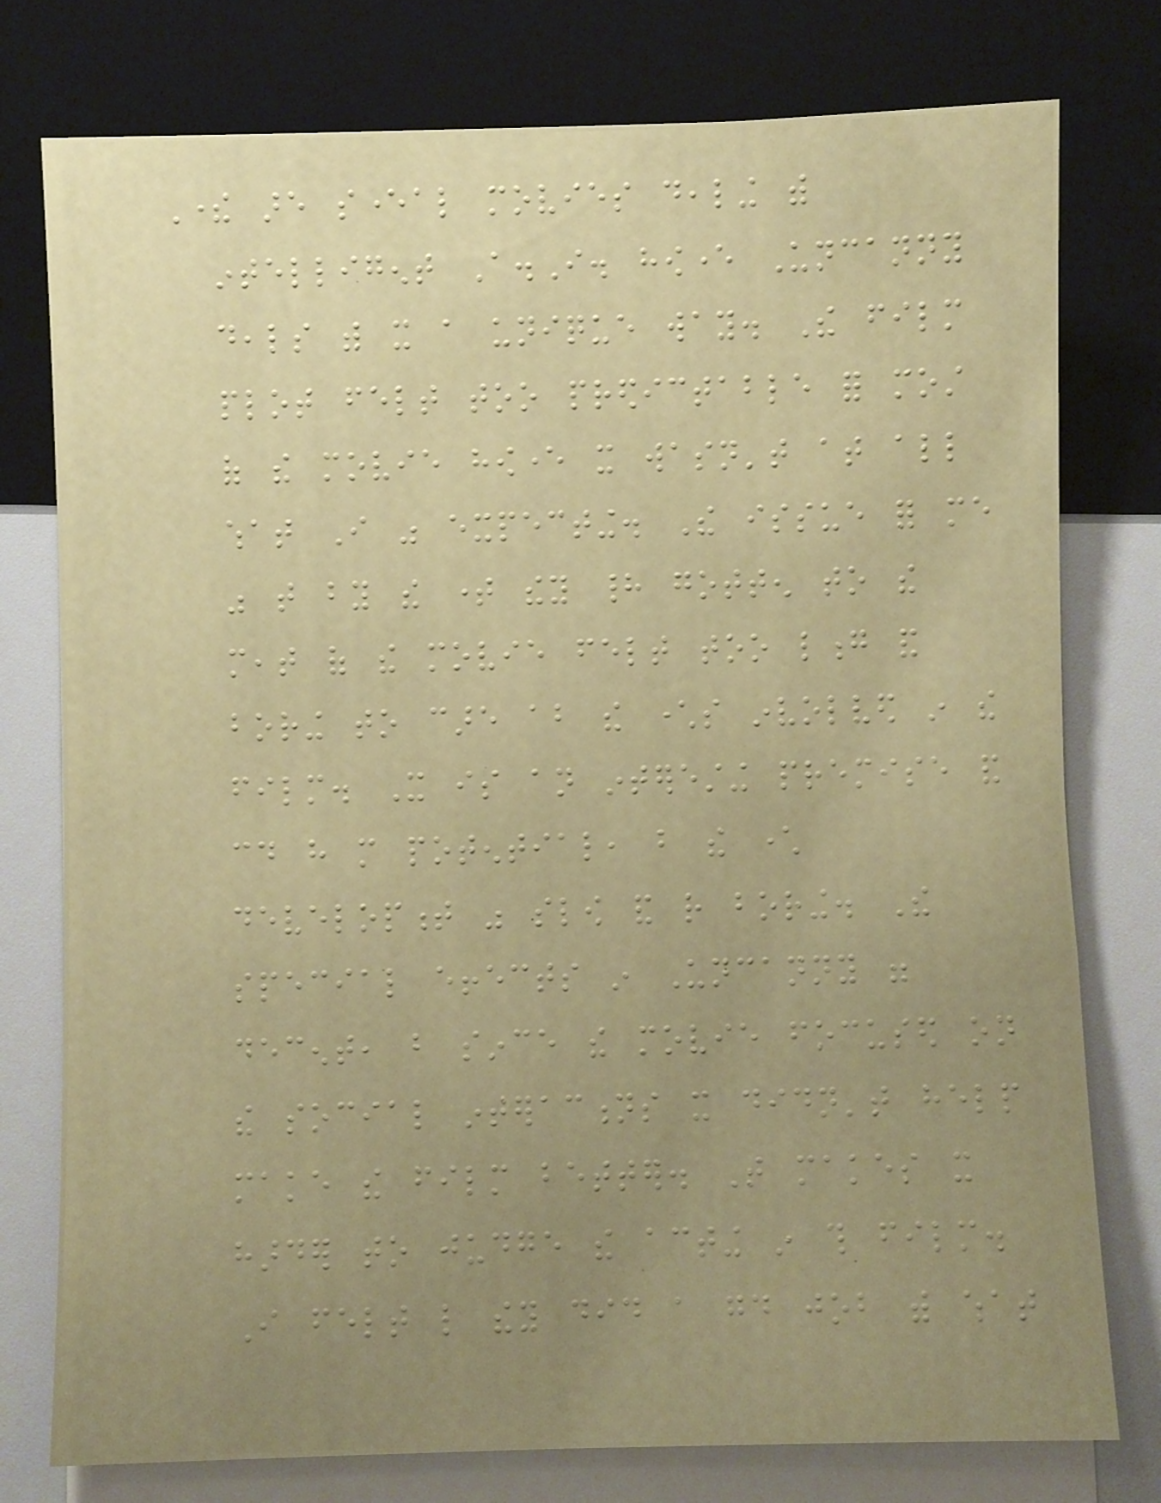There are several movies dealing with
intelligent A.I. however Uncanny
deals with it a unique way. The film
plot felt too predictable for most
of the movie however it wasn't at all
what I was expecting. The issue for me
was that by the time they had gotten to the
meat of the movie felt too long and
boring to care about the characters involved in the
film. It is an interesting premise and
could have more potential, but the character
development was slow and rather boring. The
special effects in Uncanny were
decent, but since the movie focused on
the social interactions it didn't help
make the film better. That makes it
harder to judge the acting in this film.
I felt like they did a good job with what
